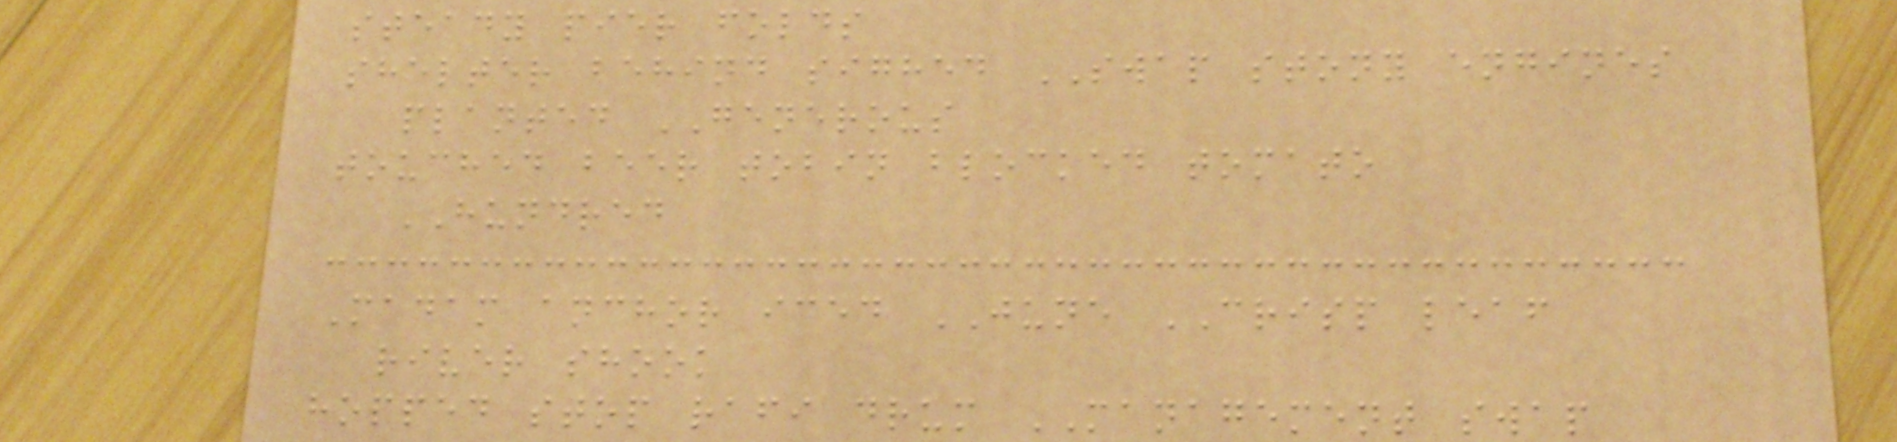steady pier folds
shelter behind sighed SWAP stony engines
planted GENEROUS
touched beer tobin blocked tomato
HUNDRED
Madam anchor iced JUNE CRISP leaf
river shook
hopped stop rafi drum MANAGEMENT swap
